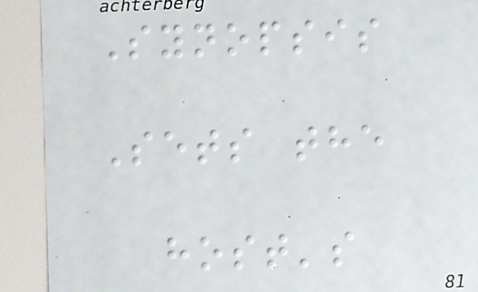Synopsis
Sets the
host's
